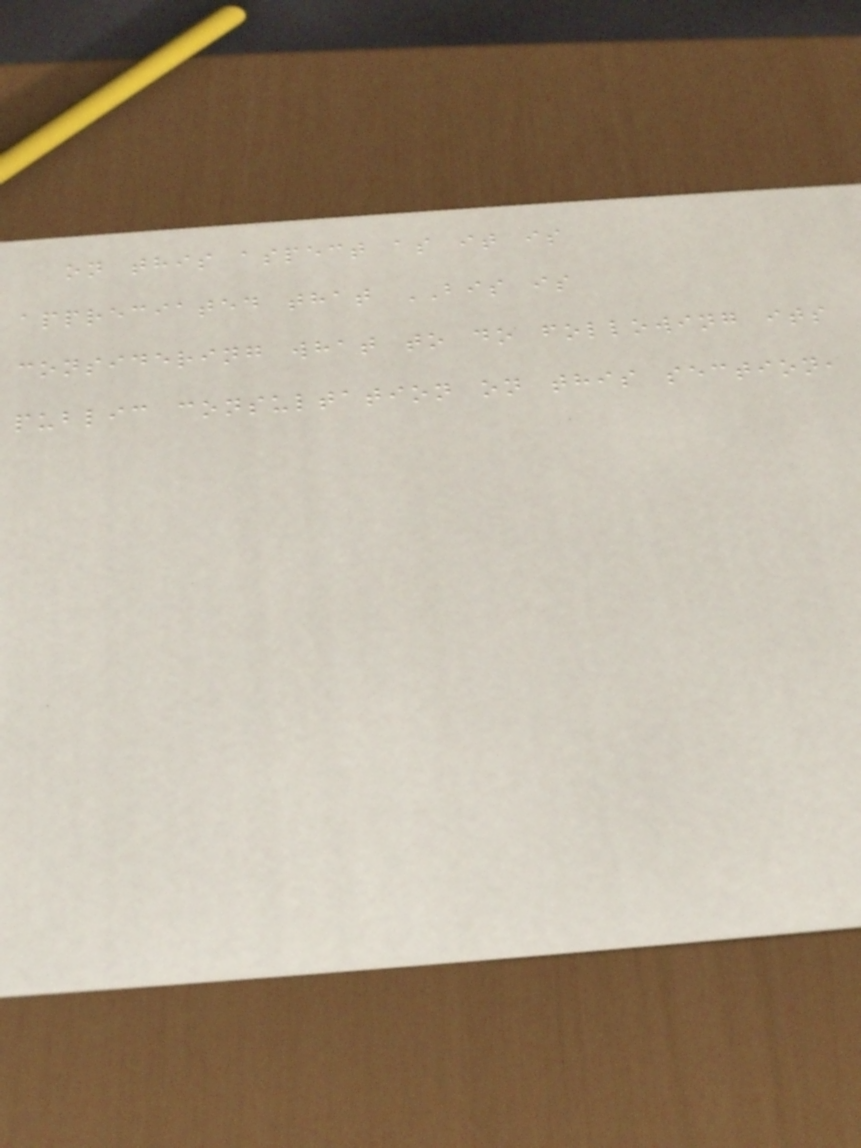on this aspect as it is
appreciated that BIS is
considering what to do following its
public consultation on this section,
